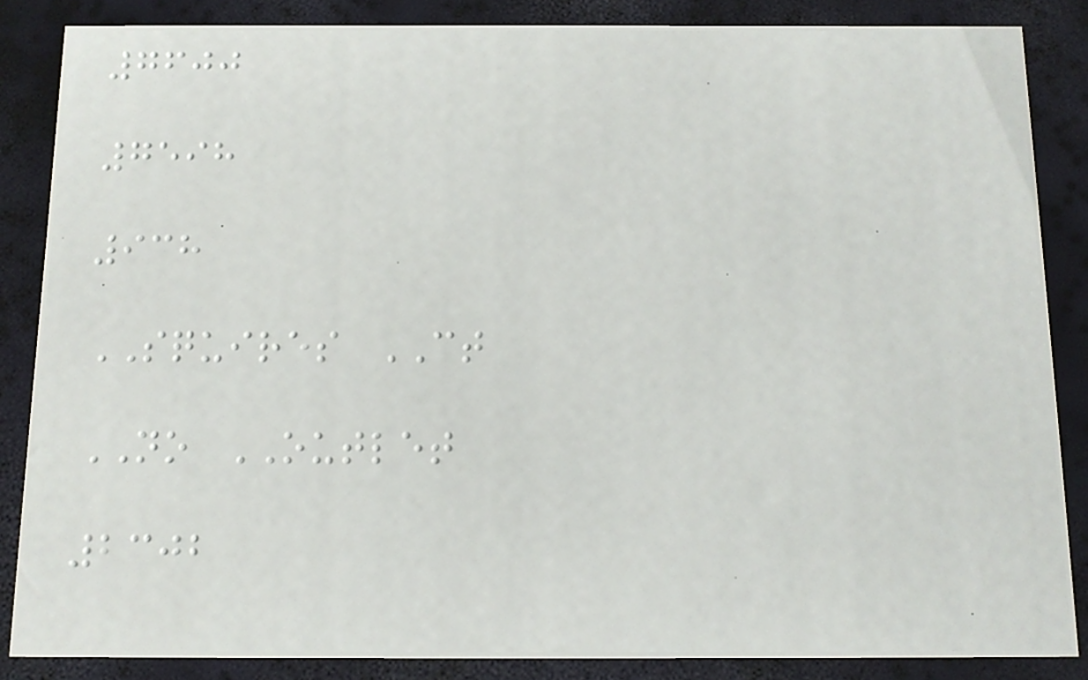7600
7598
938
SQUIRES CT
NO OUTLET
2302
